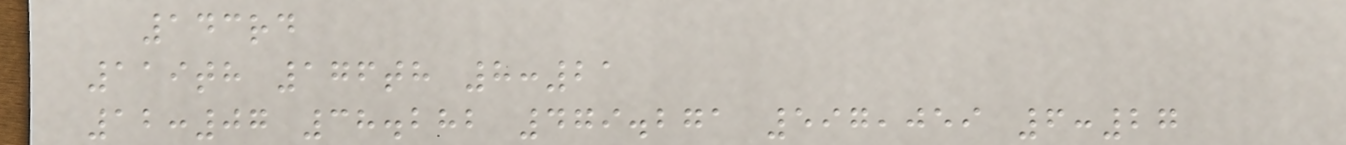143rd
119th 176th 8:21
12:07 38.282 479.271 597,059 6:27
